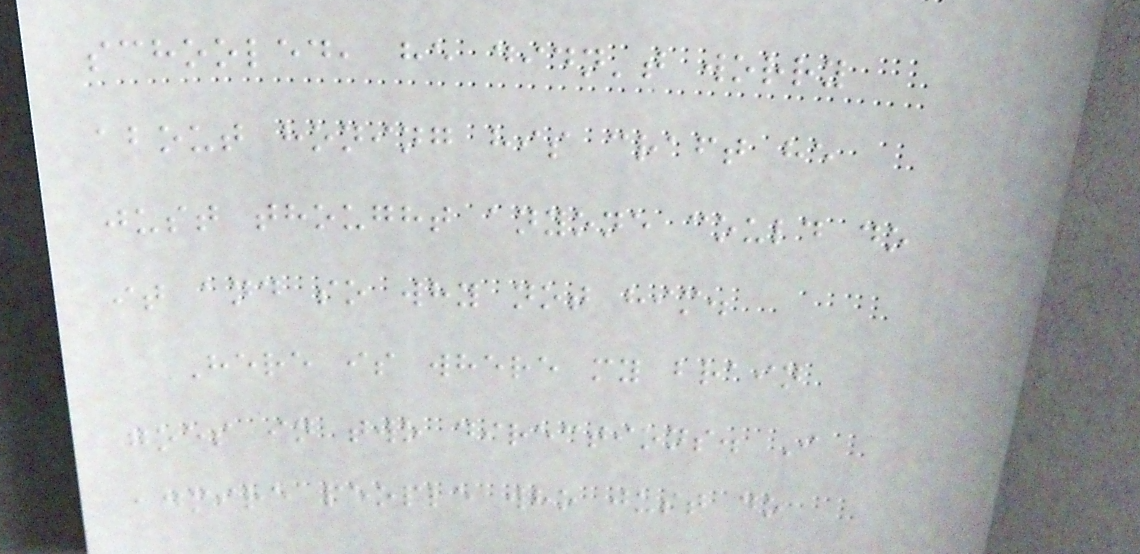schooled, he didn't worry
about honing his craft he
just thought anyone could do
it and so why not him.
Here is where my brain
goes in two directions. I
admire people who just do
